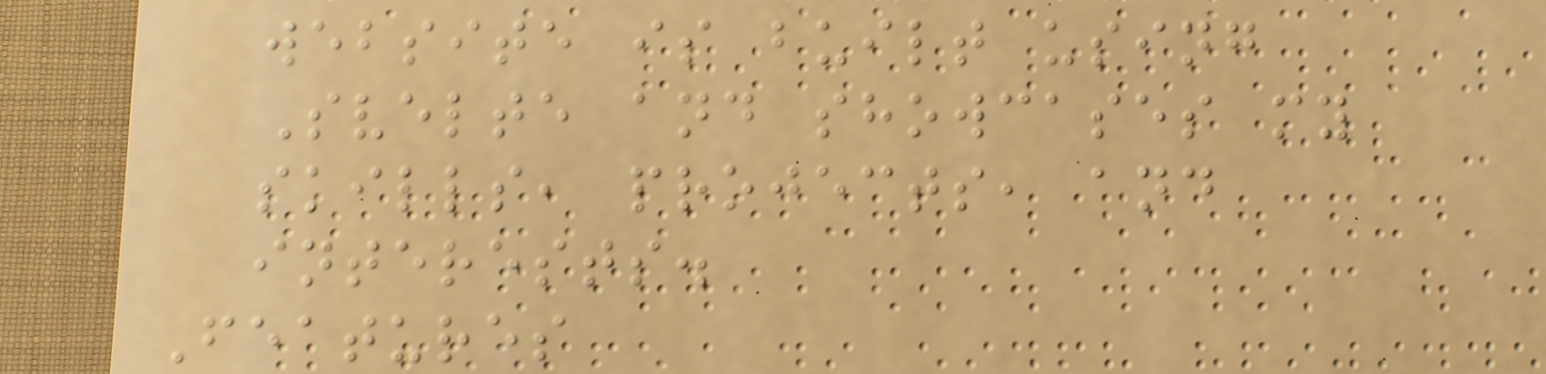website is built using
Svelte and showcases my
skills, projects, and
interests.
Features
